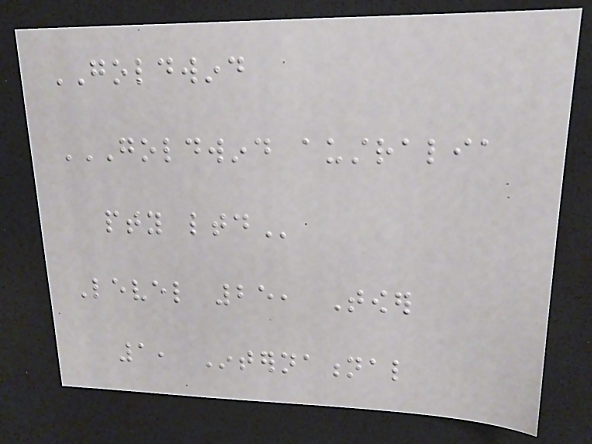GOLDWIND
GOLDWIND AUSTRALIA
PTY LTD
Level 25, Tower
1, International
